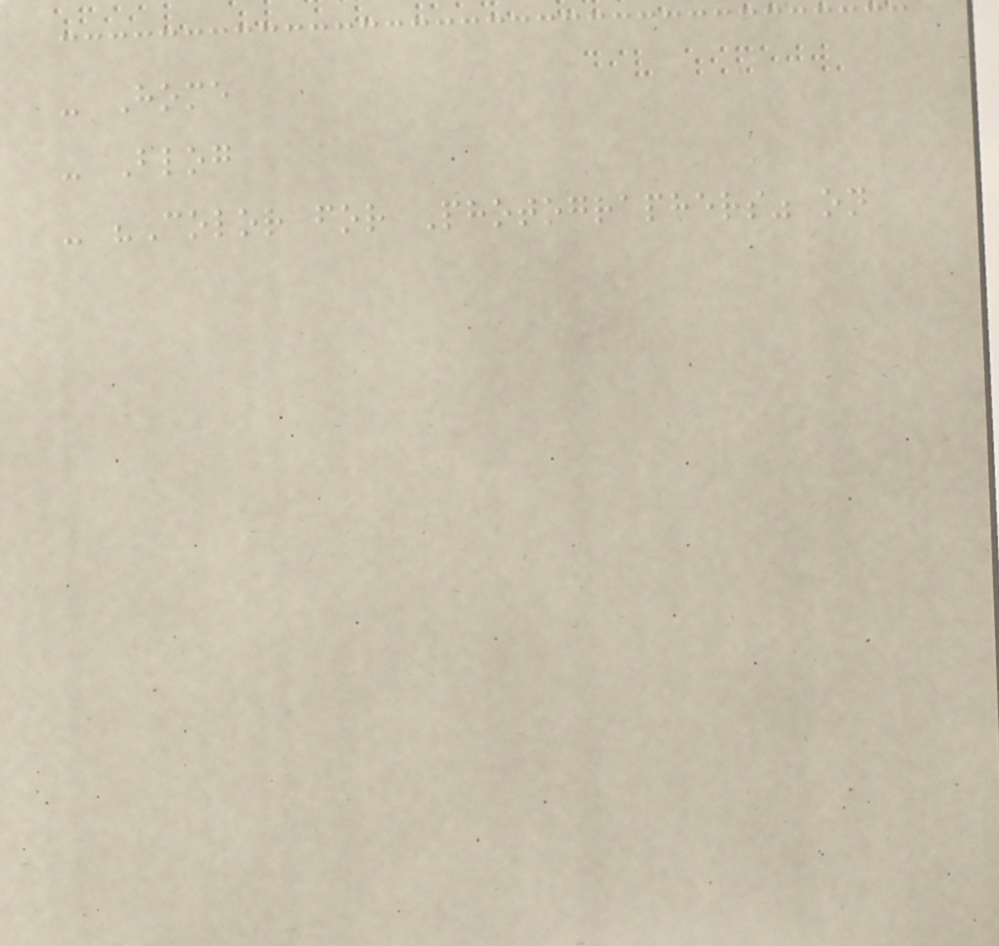- Home
- Blog
- "Color for Photographers" on
